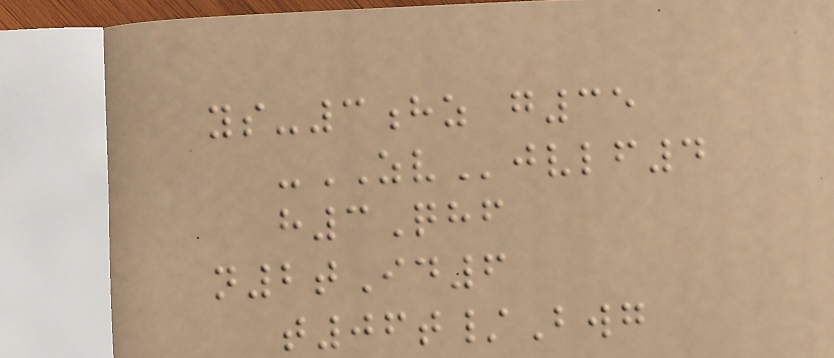ys-3hz g35
-ZVjvlf4
h3Qhf
n2tId6
t06t/Bwg
